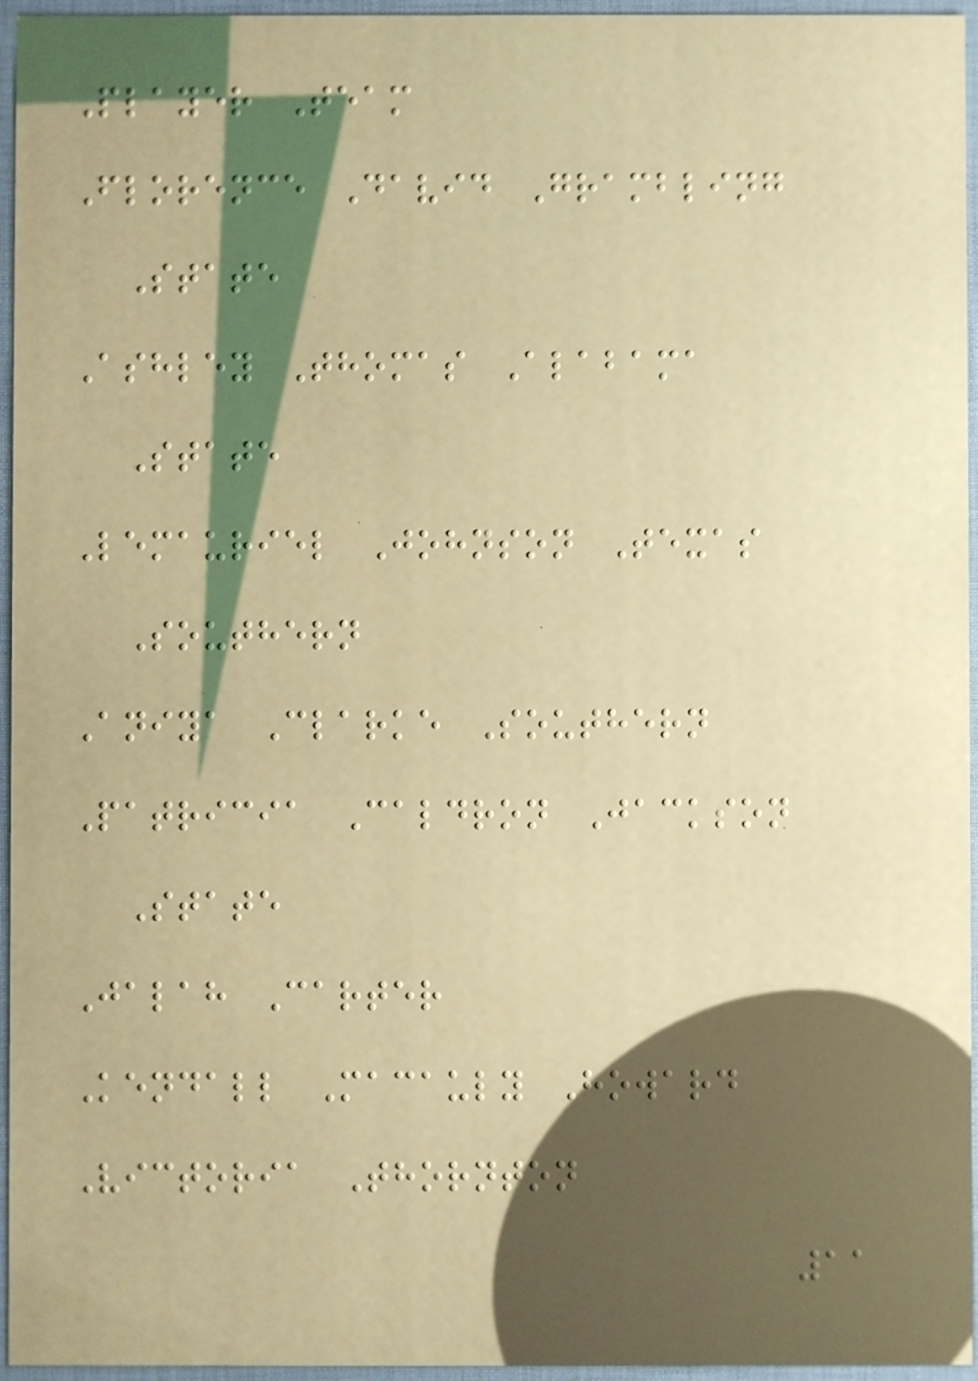Player Team
Florence David Grambling
State
Ashley Thomas Alabama
State
Lemauriel Johnson Texas
Southern
Aniya Clarke Southern
Patricia Caldron Jackson
State
Jalah Carter
Kendall Macauly Howard
Victoria Thornton
11
